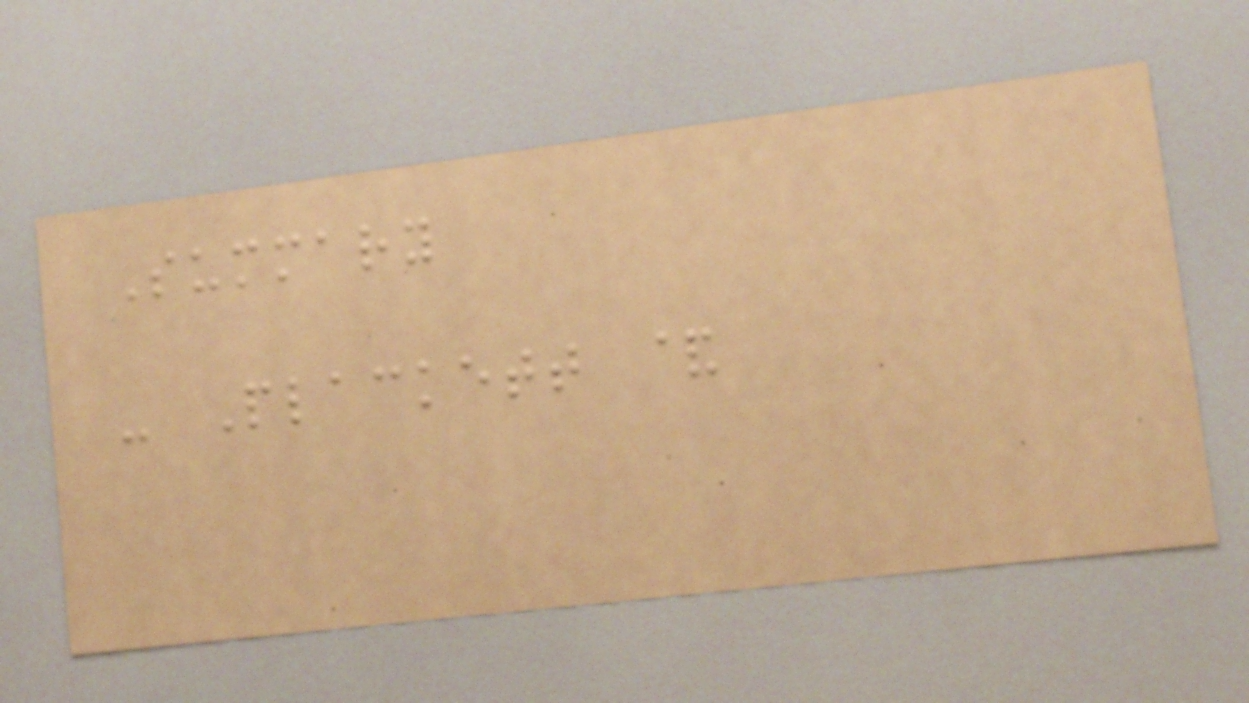Summary
- Plackett &
